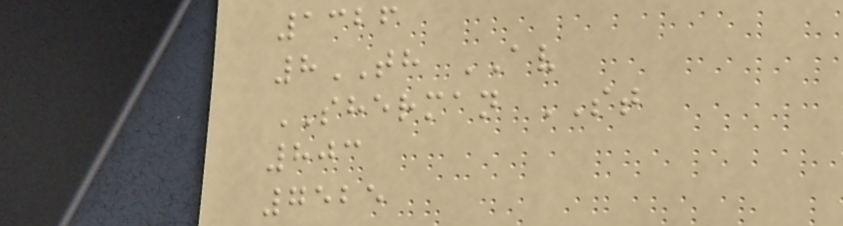1326
8TH AV
SHERMAN ST
803
7525
